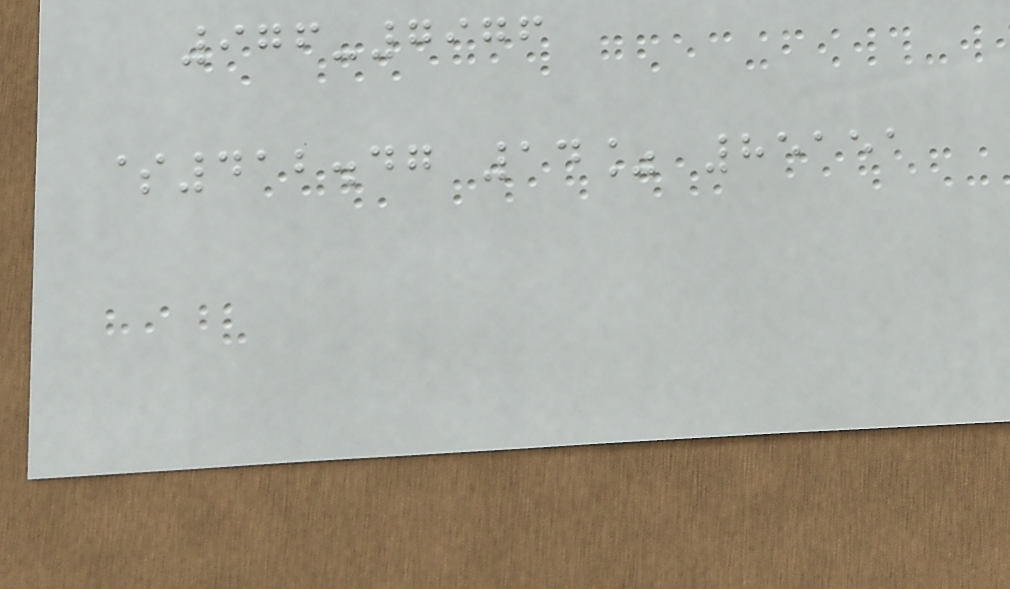976-7976
$412.47 14% 85151
